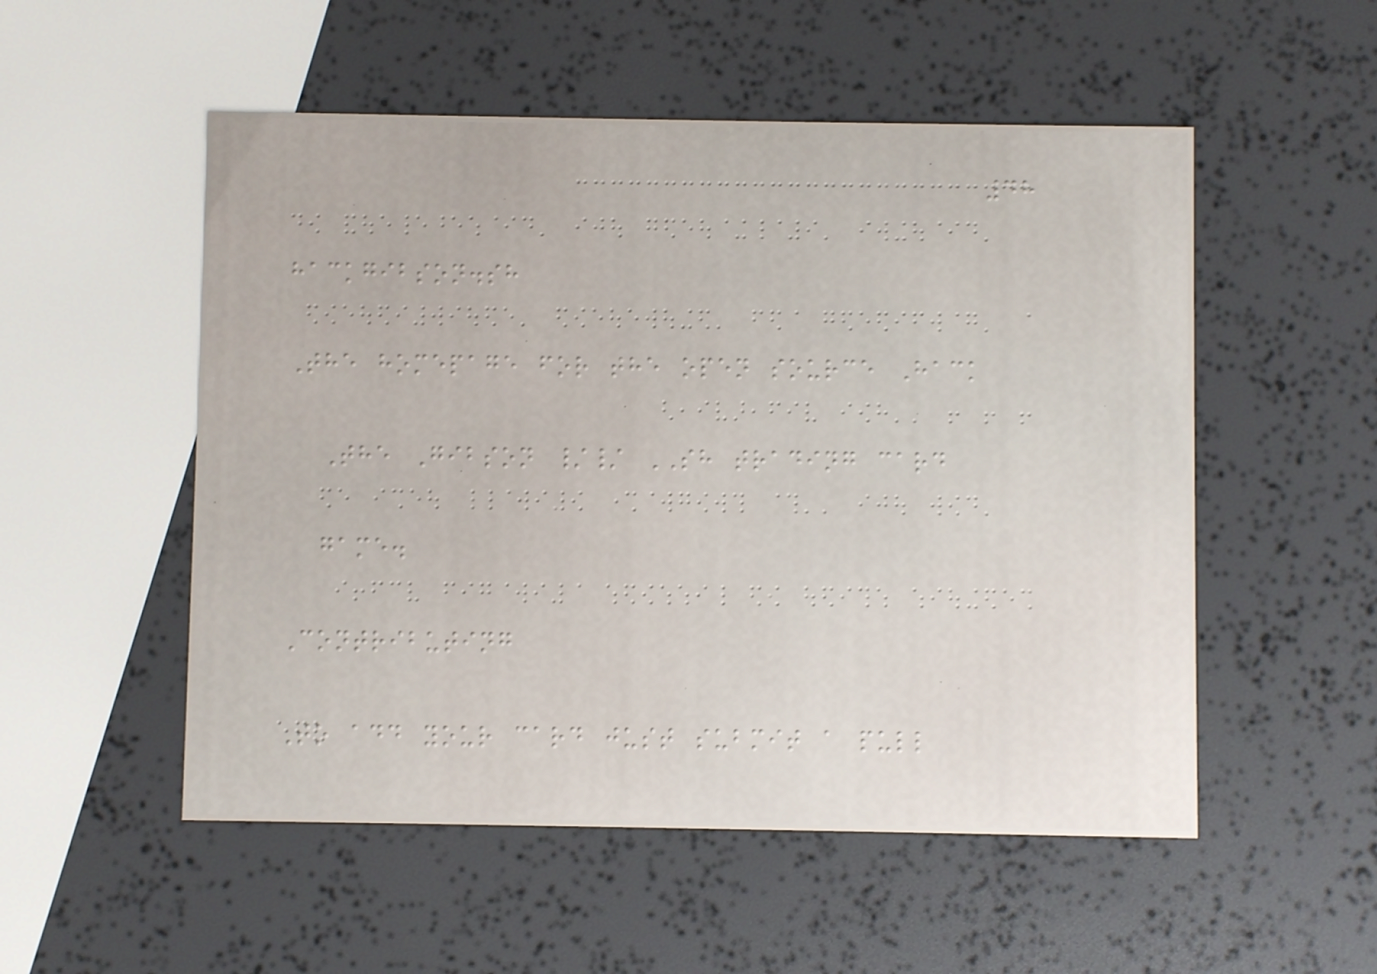48
hackgibson.sh
The homepage for the open source Hack
The Gibson // SH trading card
game.
Contributing
To add your card just submit a pull
